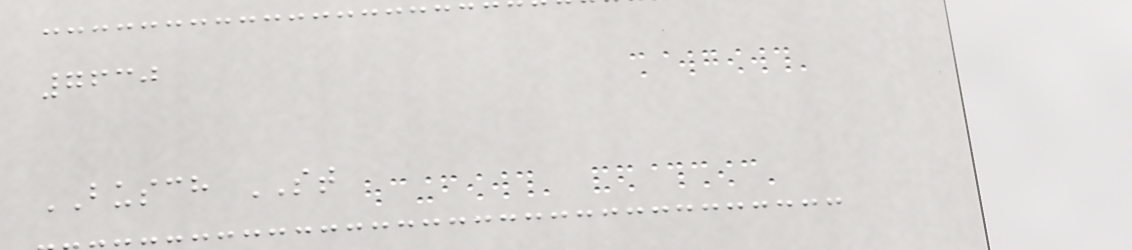7630
BUSCH ST
